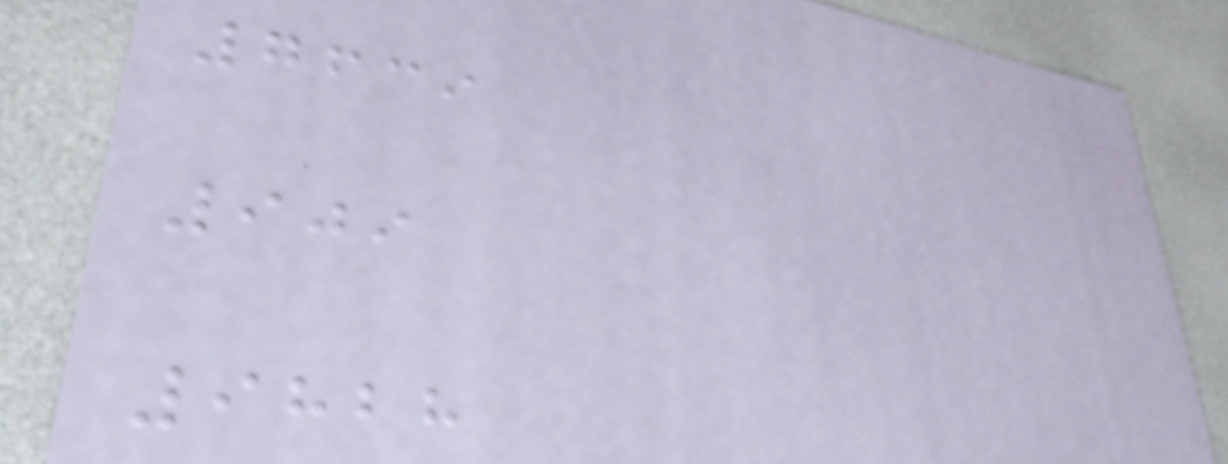7639
909
9828
